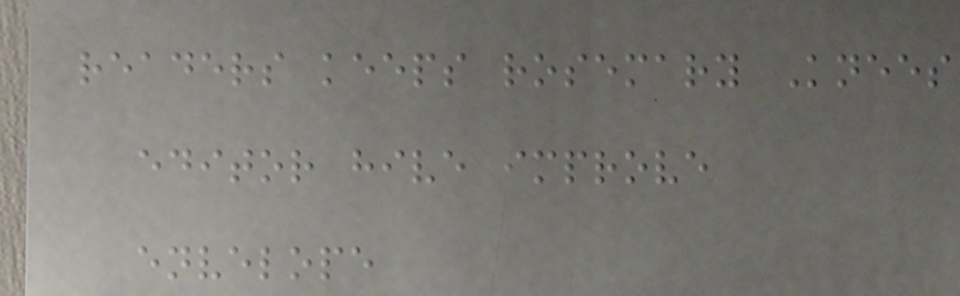readers keeps rosemary Knees
editor hive improve
envelope
